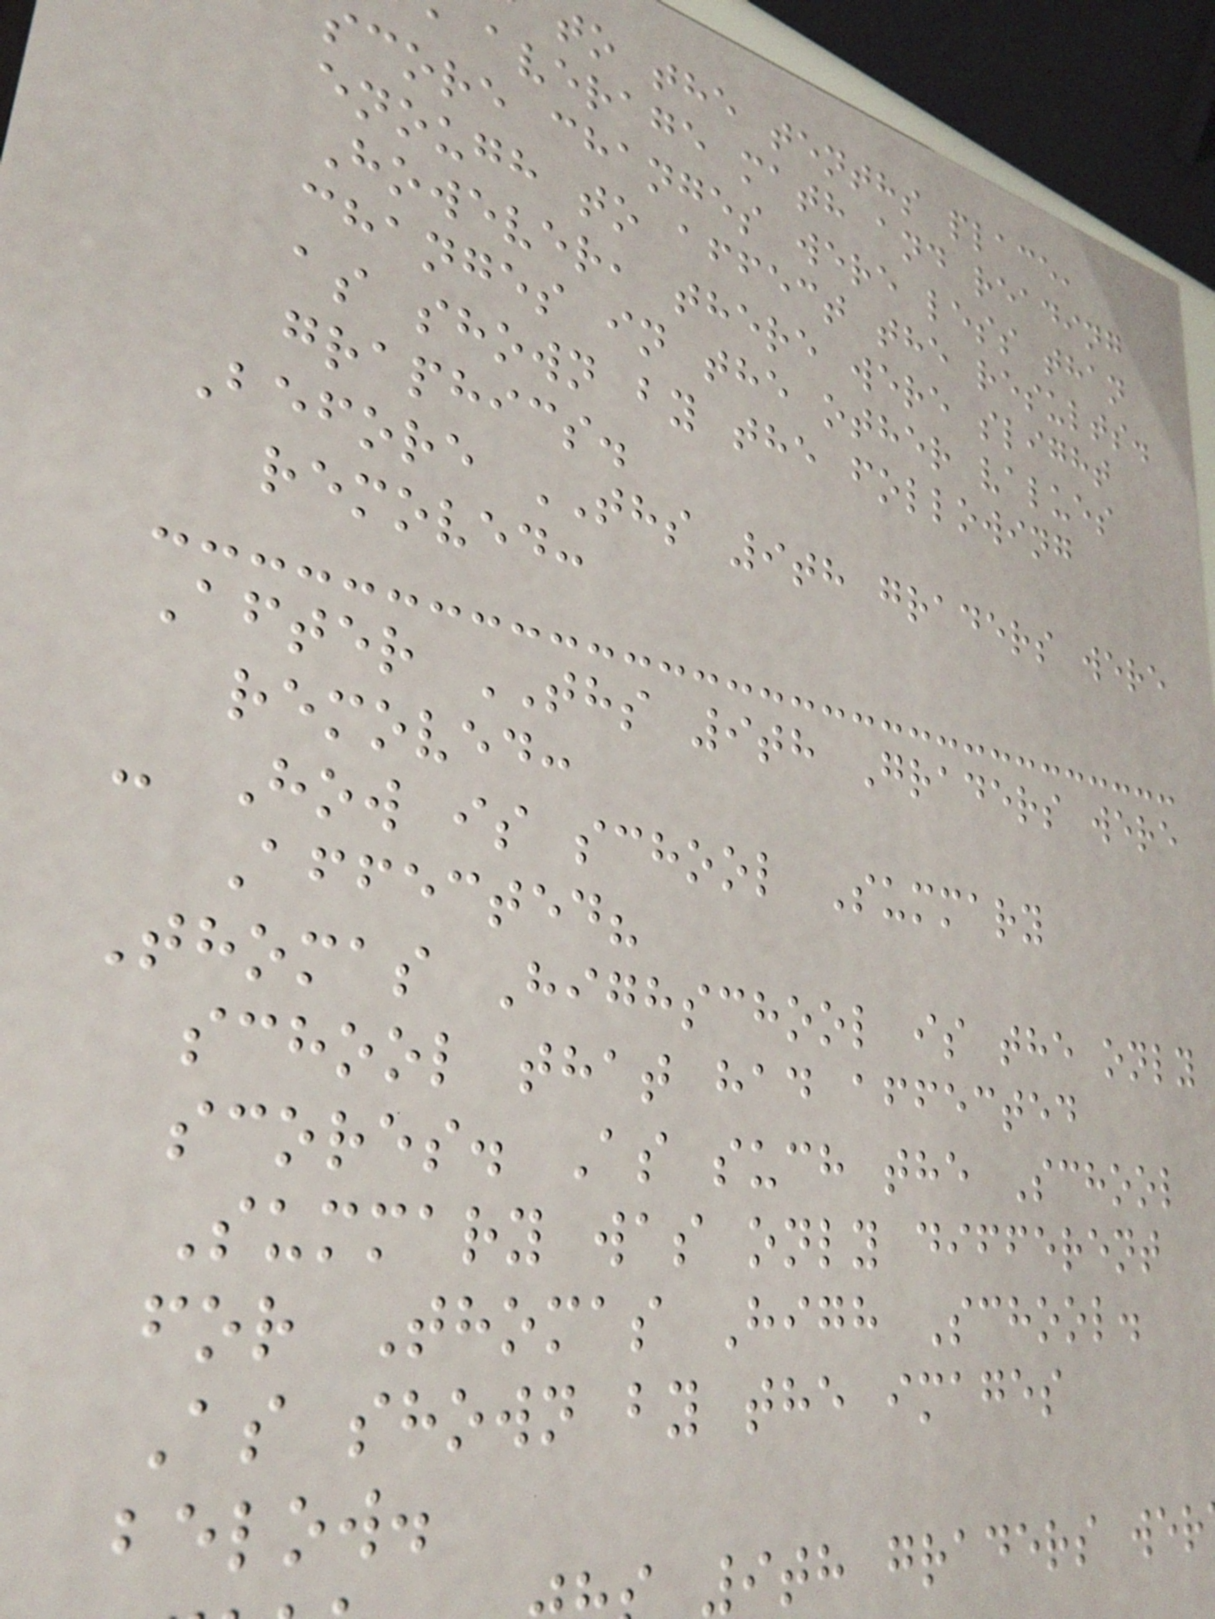to the tenths place,
average math and reading
score changes were less than
enough to affect the results.
However, there were slight
changes in the other values
as shown by the following
graphics.
Before THS 9th graders were
removed:
After THS 9th Graders were
removed:
- How is school Summary
Affected?
Thomas Highschool is the only
school that had affected
scores. As such the School
Summary was only different
for Thomas High School.
As shown by the images
below.
9th graders wer
